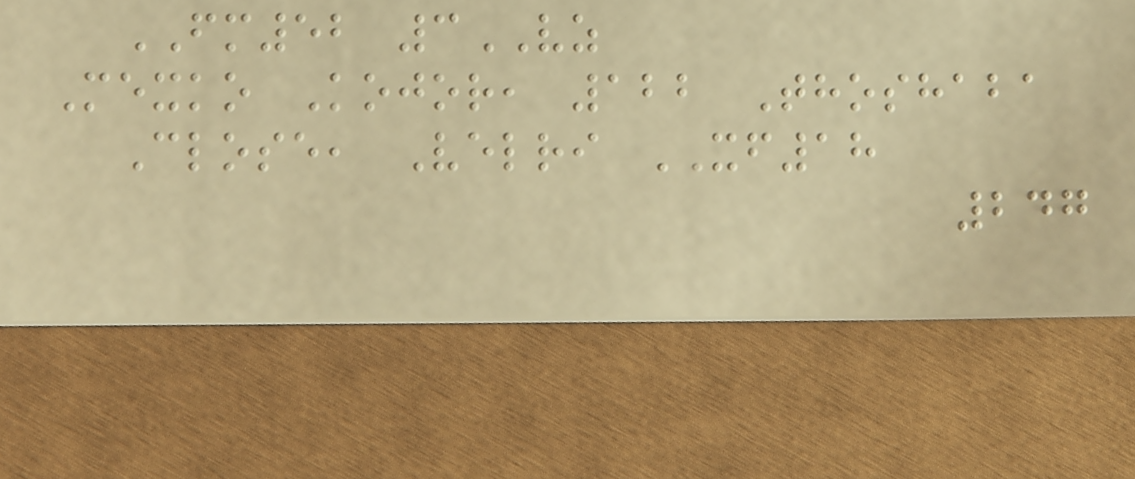FM52 3VZ
Mexko Kojor, 122 Thoshaba
Close, Velri XF18
247
